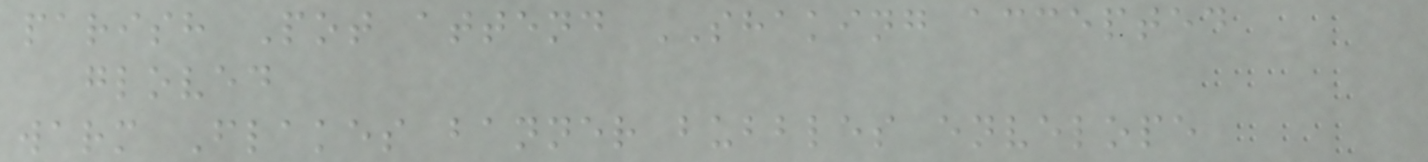parish Pot attend SHAKING accepted
gloved
warm Flakes banner bubbles envelope
